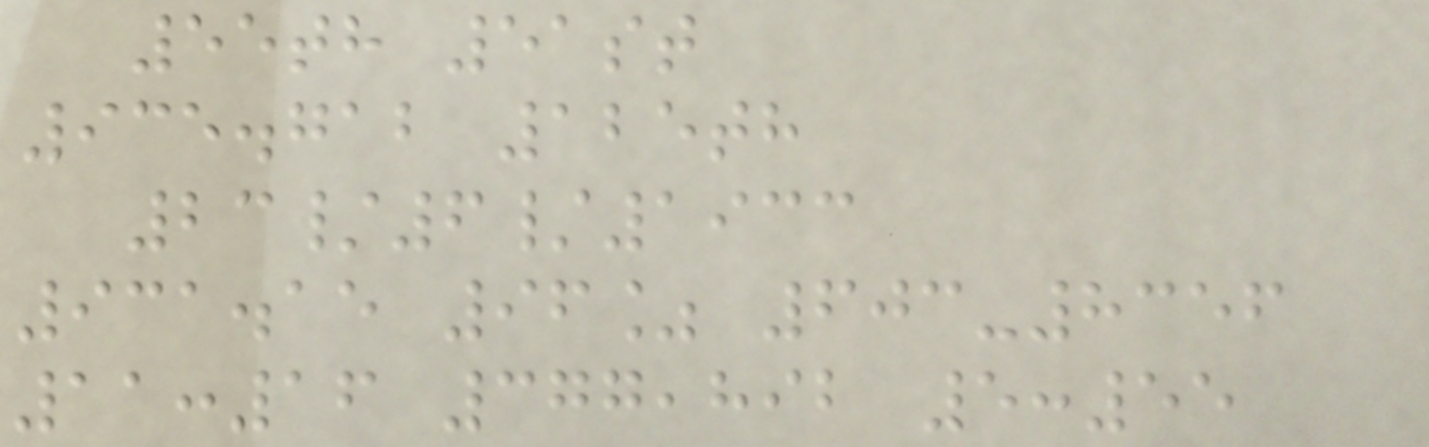55th 51st
935.712 125th
23/6/1933
931.15 96% 603-8356
11:16 377,892 5:55
